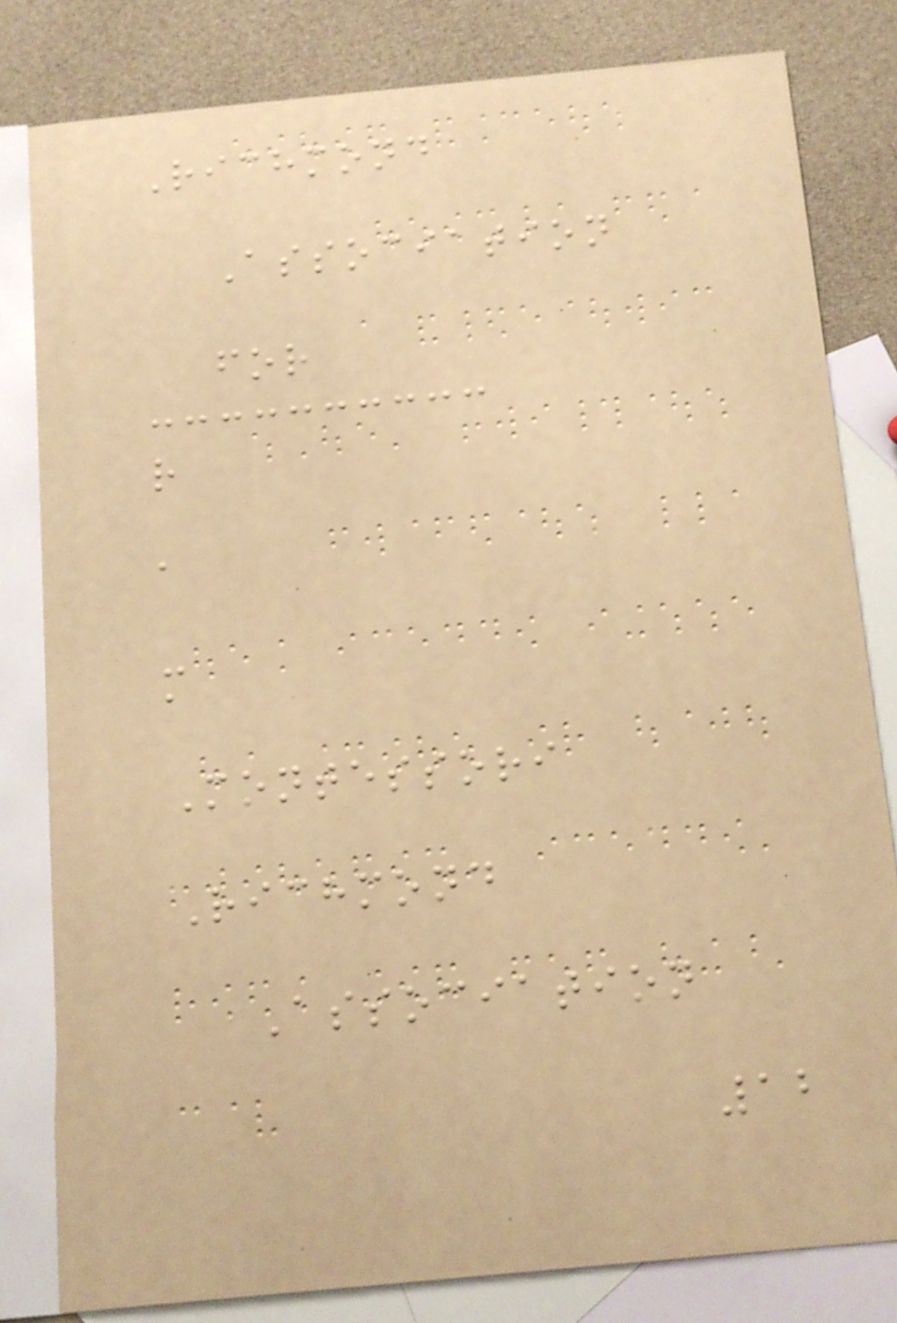Richmond
Association
for
r
a
m
Montessori
Richmond
Association
12
